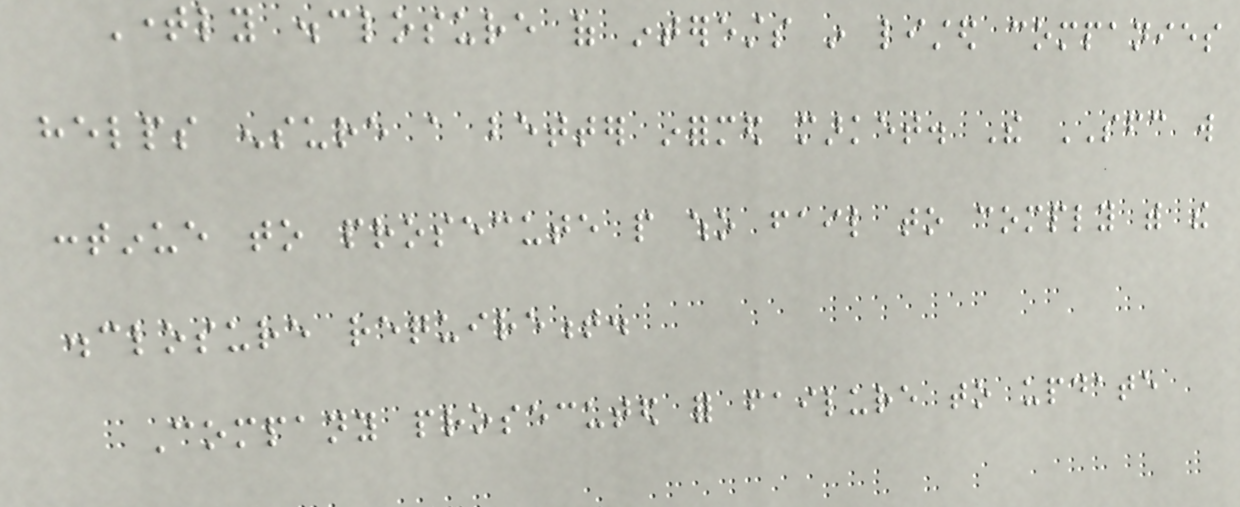Timely disclosure of interests in listed companies
helps ensure a better informed market. The SFC will
continue to prosecute people who fail to comply with the
disclosure requirement.
Company prosecuted for failure to update
